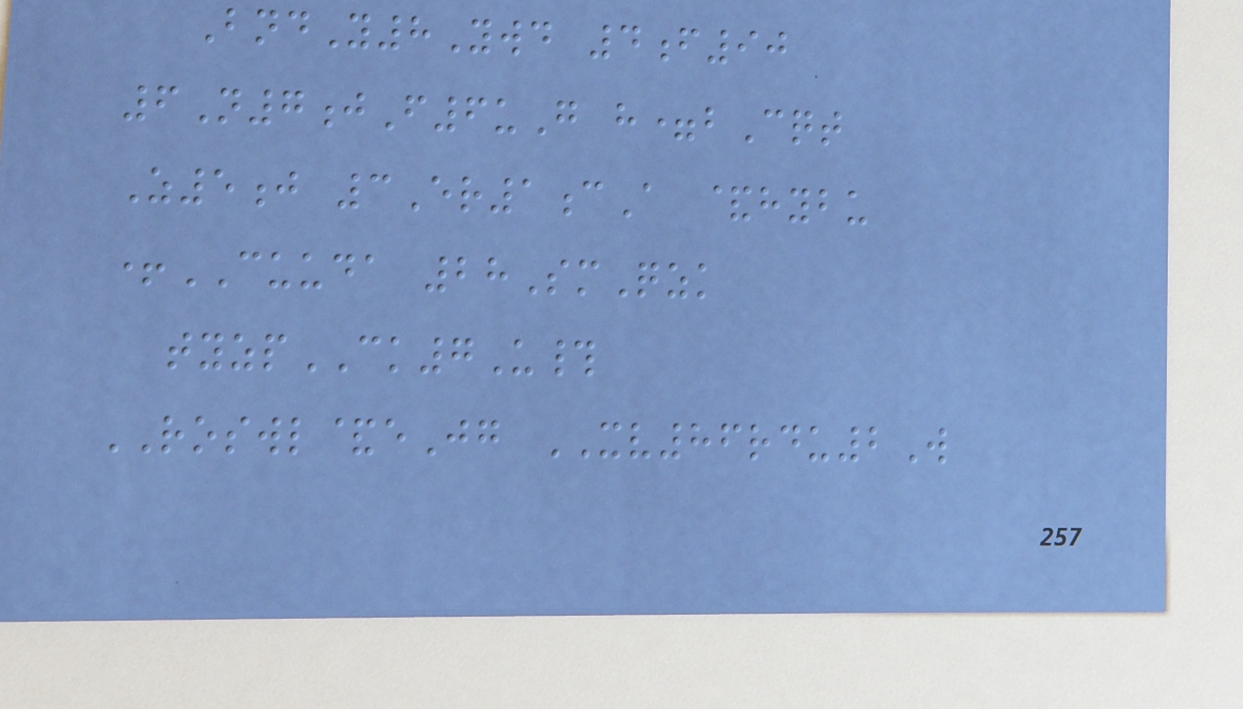BndY8Ywd 4f90
6N7jF6uG h=bCqt
Z5j 3Er1cA &hybu
+CUUDA 28SmQzk
tyzpCK7U#
ROSWL&eJg XV86rdu2W
